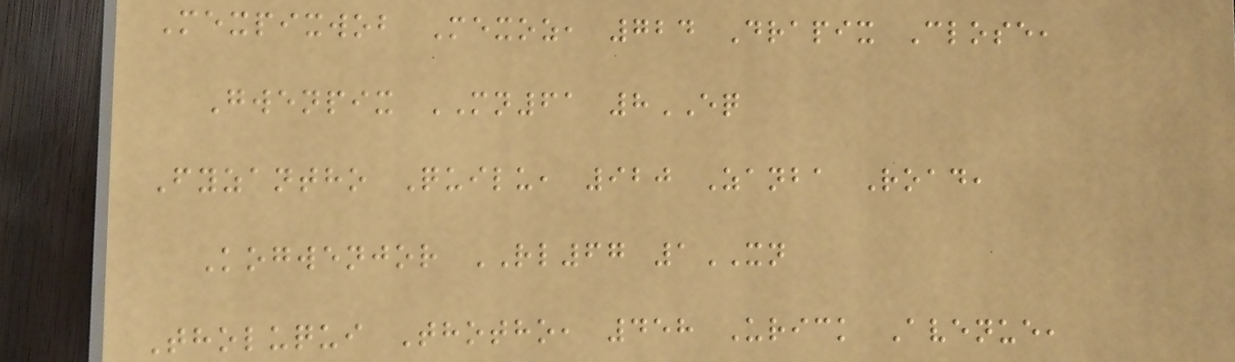Mexpixwob Mexoz, 724 Drapix Close,
Gwenpix MN61 8EQ
Fyzantho Quilu, 920 Zanba Road,
Kogwenjor RL67 1XN
Tholuqui Thotho, 458 Urick Avenue,
